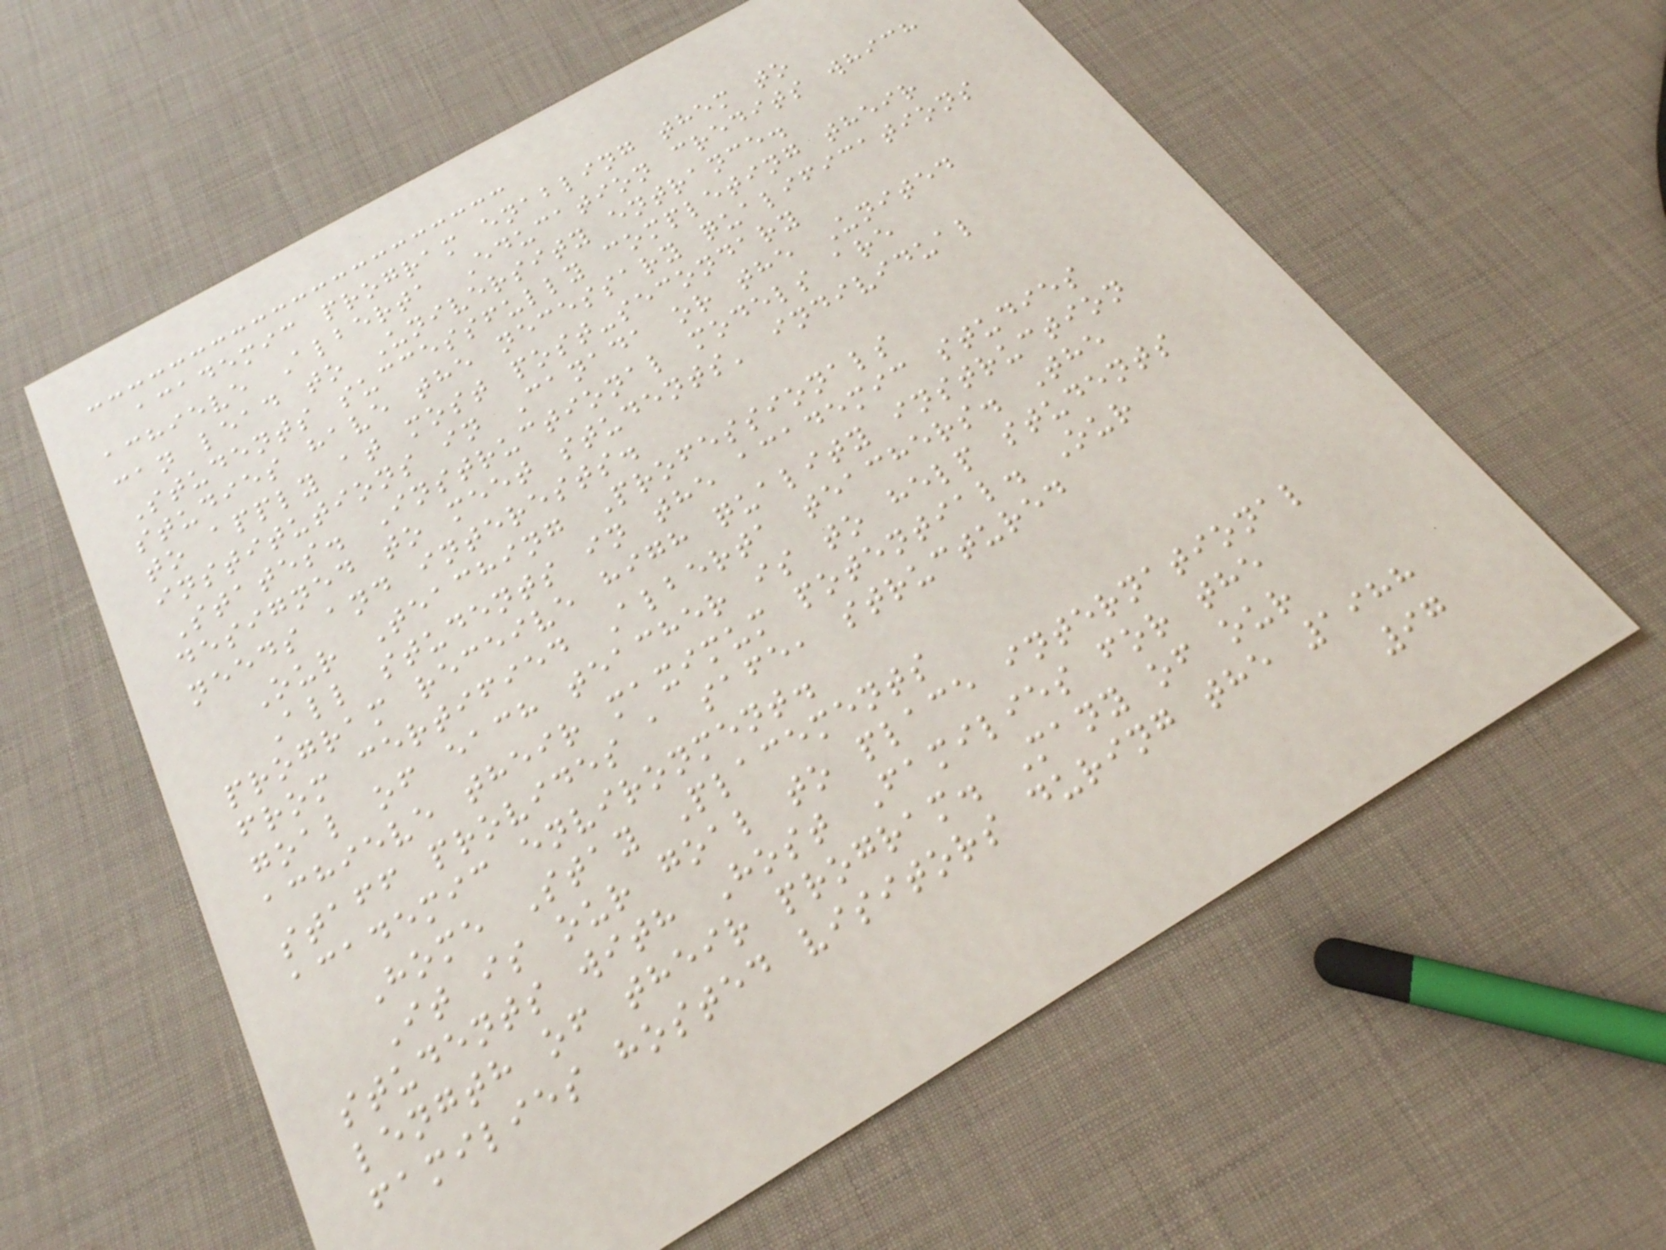academic program enabling them to
achieve Alberta Education credits which
can lead to University entrance.
Students successfully completing their
studies have the necessary qualifications
to apply at most post-secondary
institutions in Canada or the United
States. Instructional models are
designed to meet students' individual
needs and interests.
Our Teaching Professionals
All students in the academic studies
program receive high quality instruction
from certified Alberta teachers. The
goal of each teacher is to help students
achieve their maximum potential. Our
staff provides a safe, structured
academic environment.
Home Stay Placements
It is our goal to place international
students with Host Families for the
length of their program. Many of our
families hosted visitors during the 1988
97
